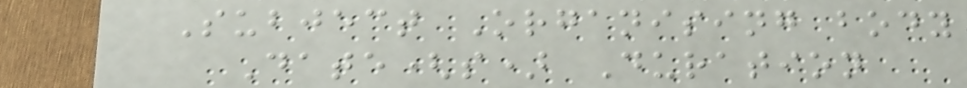Subject Organising body
Date(s) Duration
